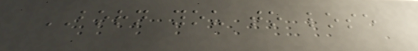BORN you to lose
